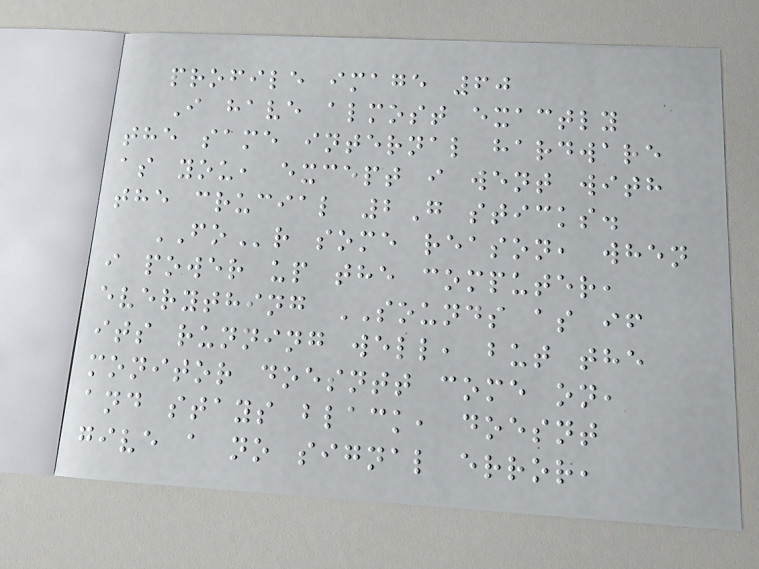profile image 60
I have almost exactly
the same internal hardware
as you, except i went with
the crucial 2G sticks.
FOr some reason, when
i power up the computer,
everything SOUNDS as if
its running well, but the
monitor doesntt come on,
and stays black, doesnt
give a no signal error,
